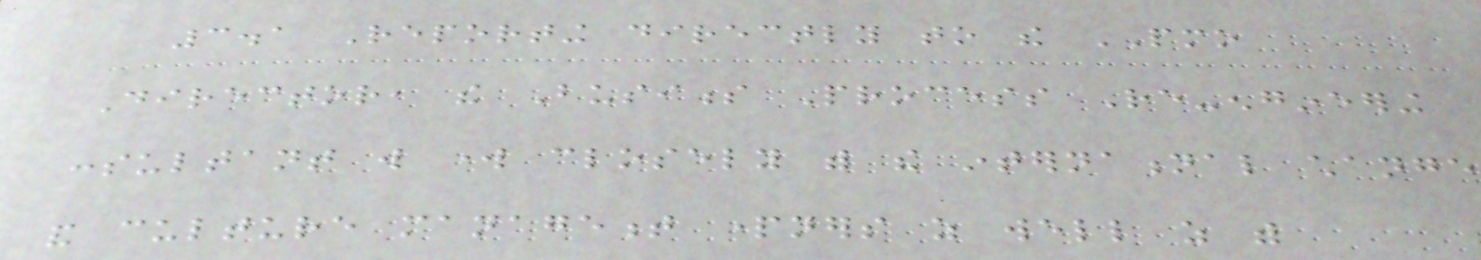3.1 Reporting directly to the PMO
Director, the Business Process Re-engineering
consultant will work closely with the international change
and culture management partners as well as with
